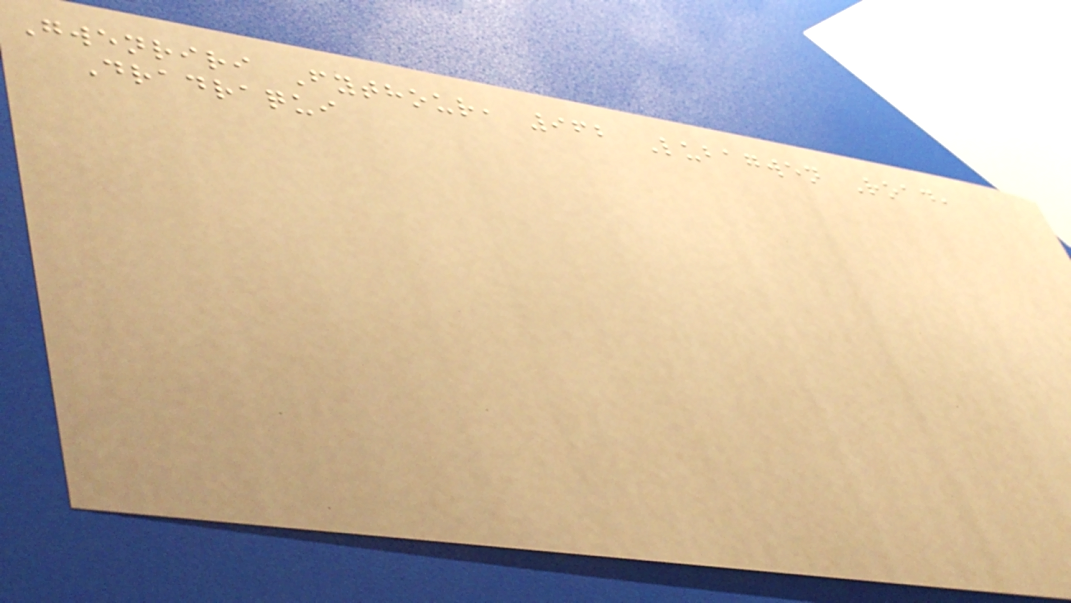Gwenriri Fythour, 962 Lubagwen Road,
Dradraqui
